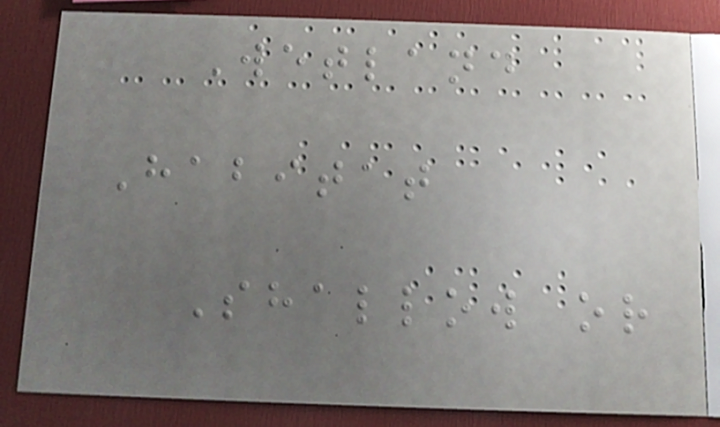Wetland
Habitat
Shallow or
